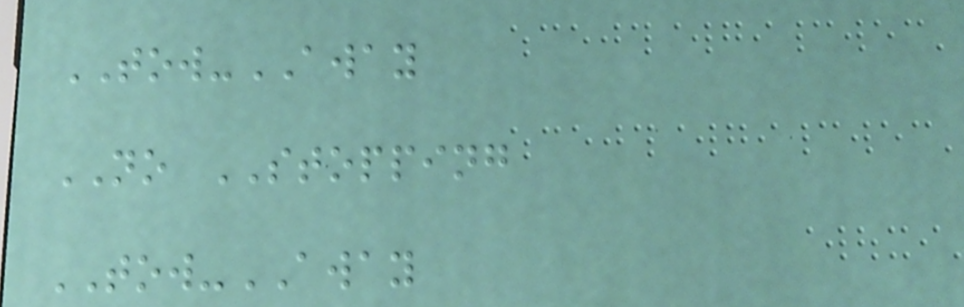TOW-AWAY
NO STOPPING
TOW-AWAY
